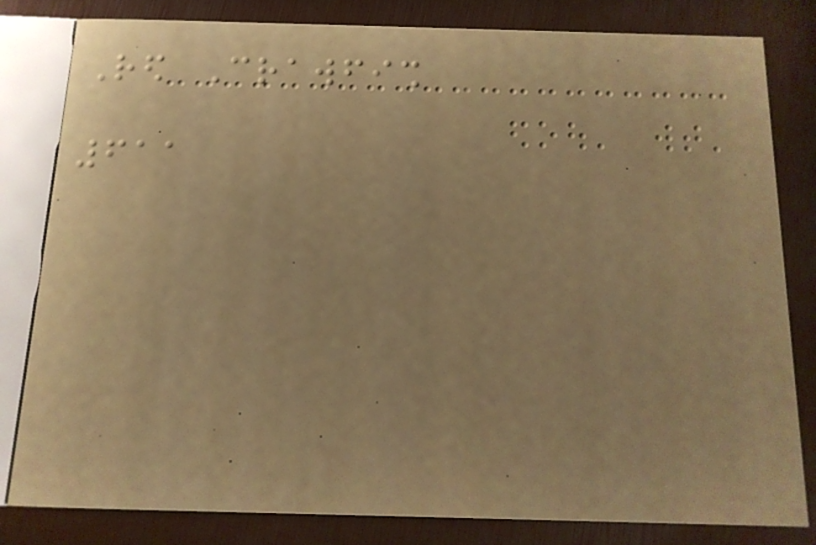Red Crawfish
611
